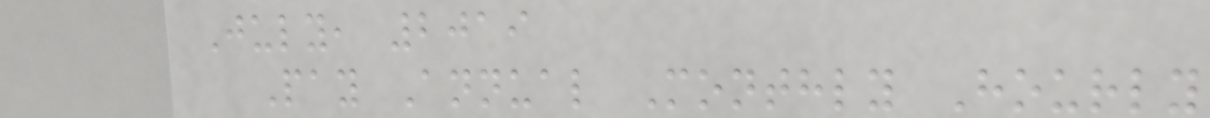July, 2019
Pay Annual Monthly Hourly
